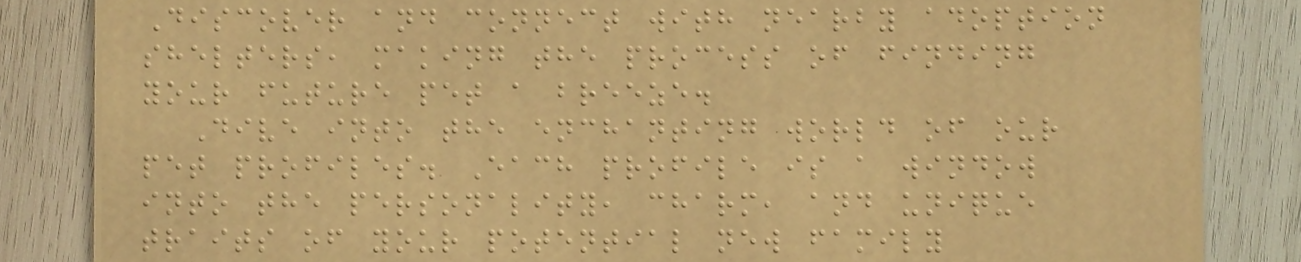Discover and connect with nearby adoption
shelters, making the process of finding
your future pet a breeze.
Dive into the enchanting world of our
pet profiles. Each profile is a window
into the personality, charm, and unique
traits of your potential new family
